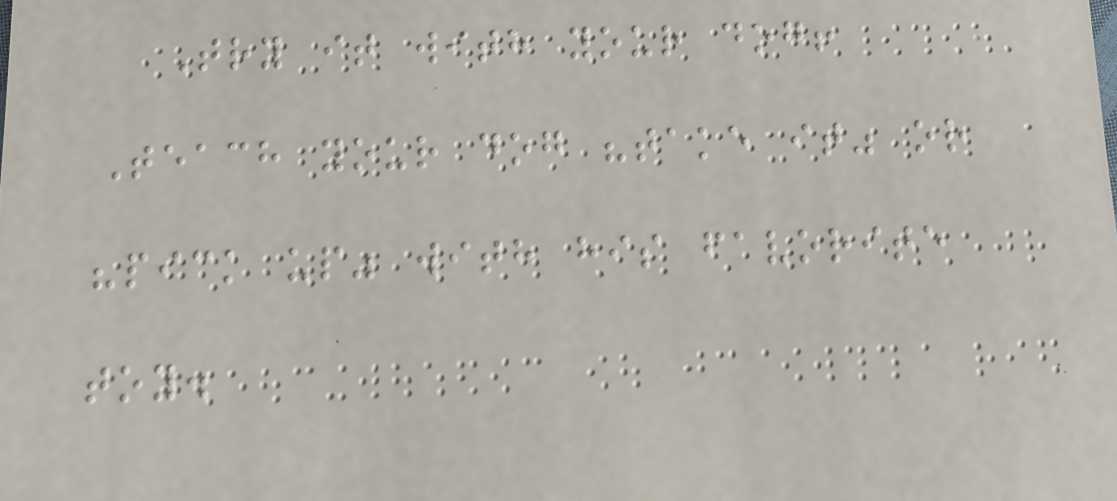Try it with your dog!
Teach your dog "take it" or
"pick up" with his favorite
toy.
